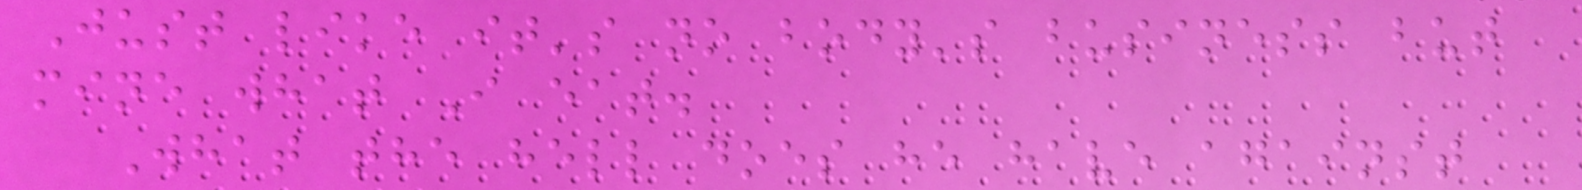Just like it's no body's business but
mine what I eat.
What the hell does he have against
